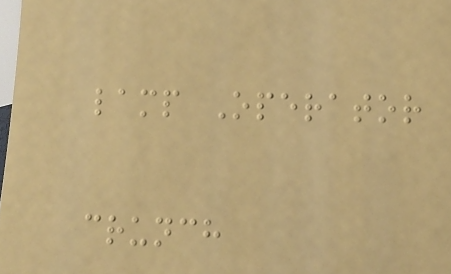lamp Operator
crunch
